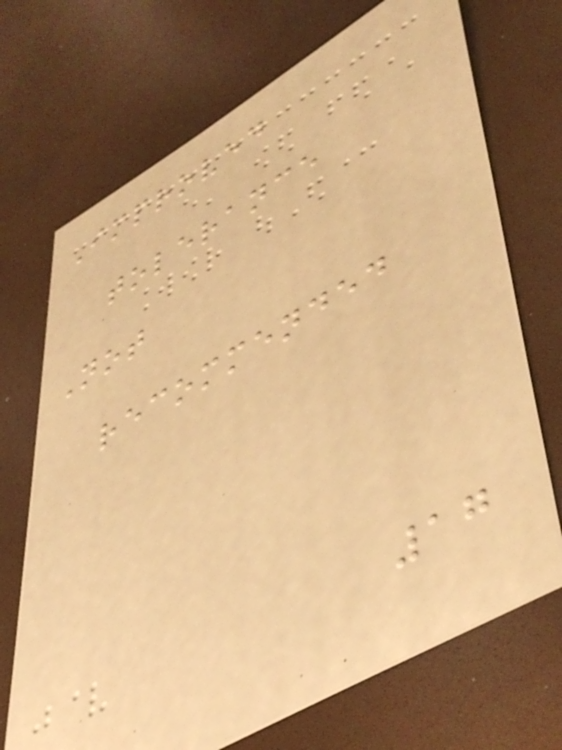Improved
tolerance
Not
recommended
17
